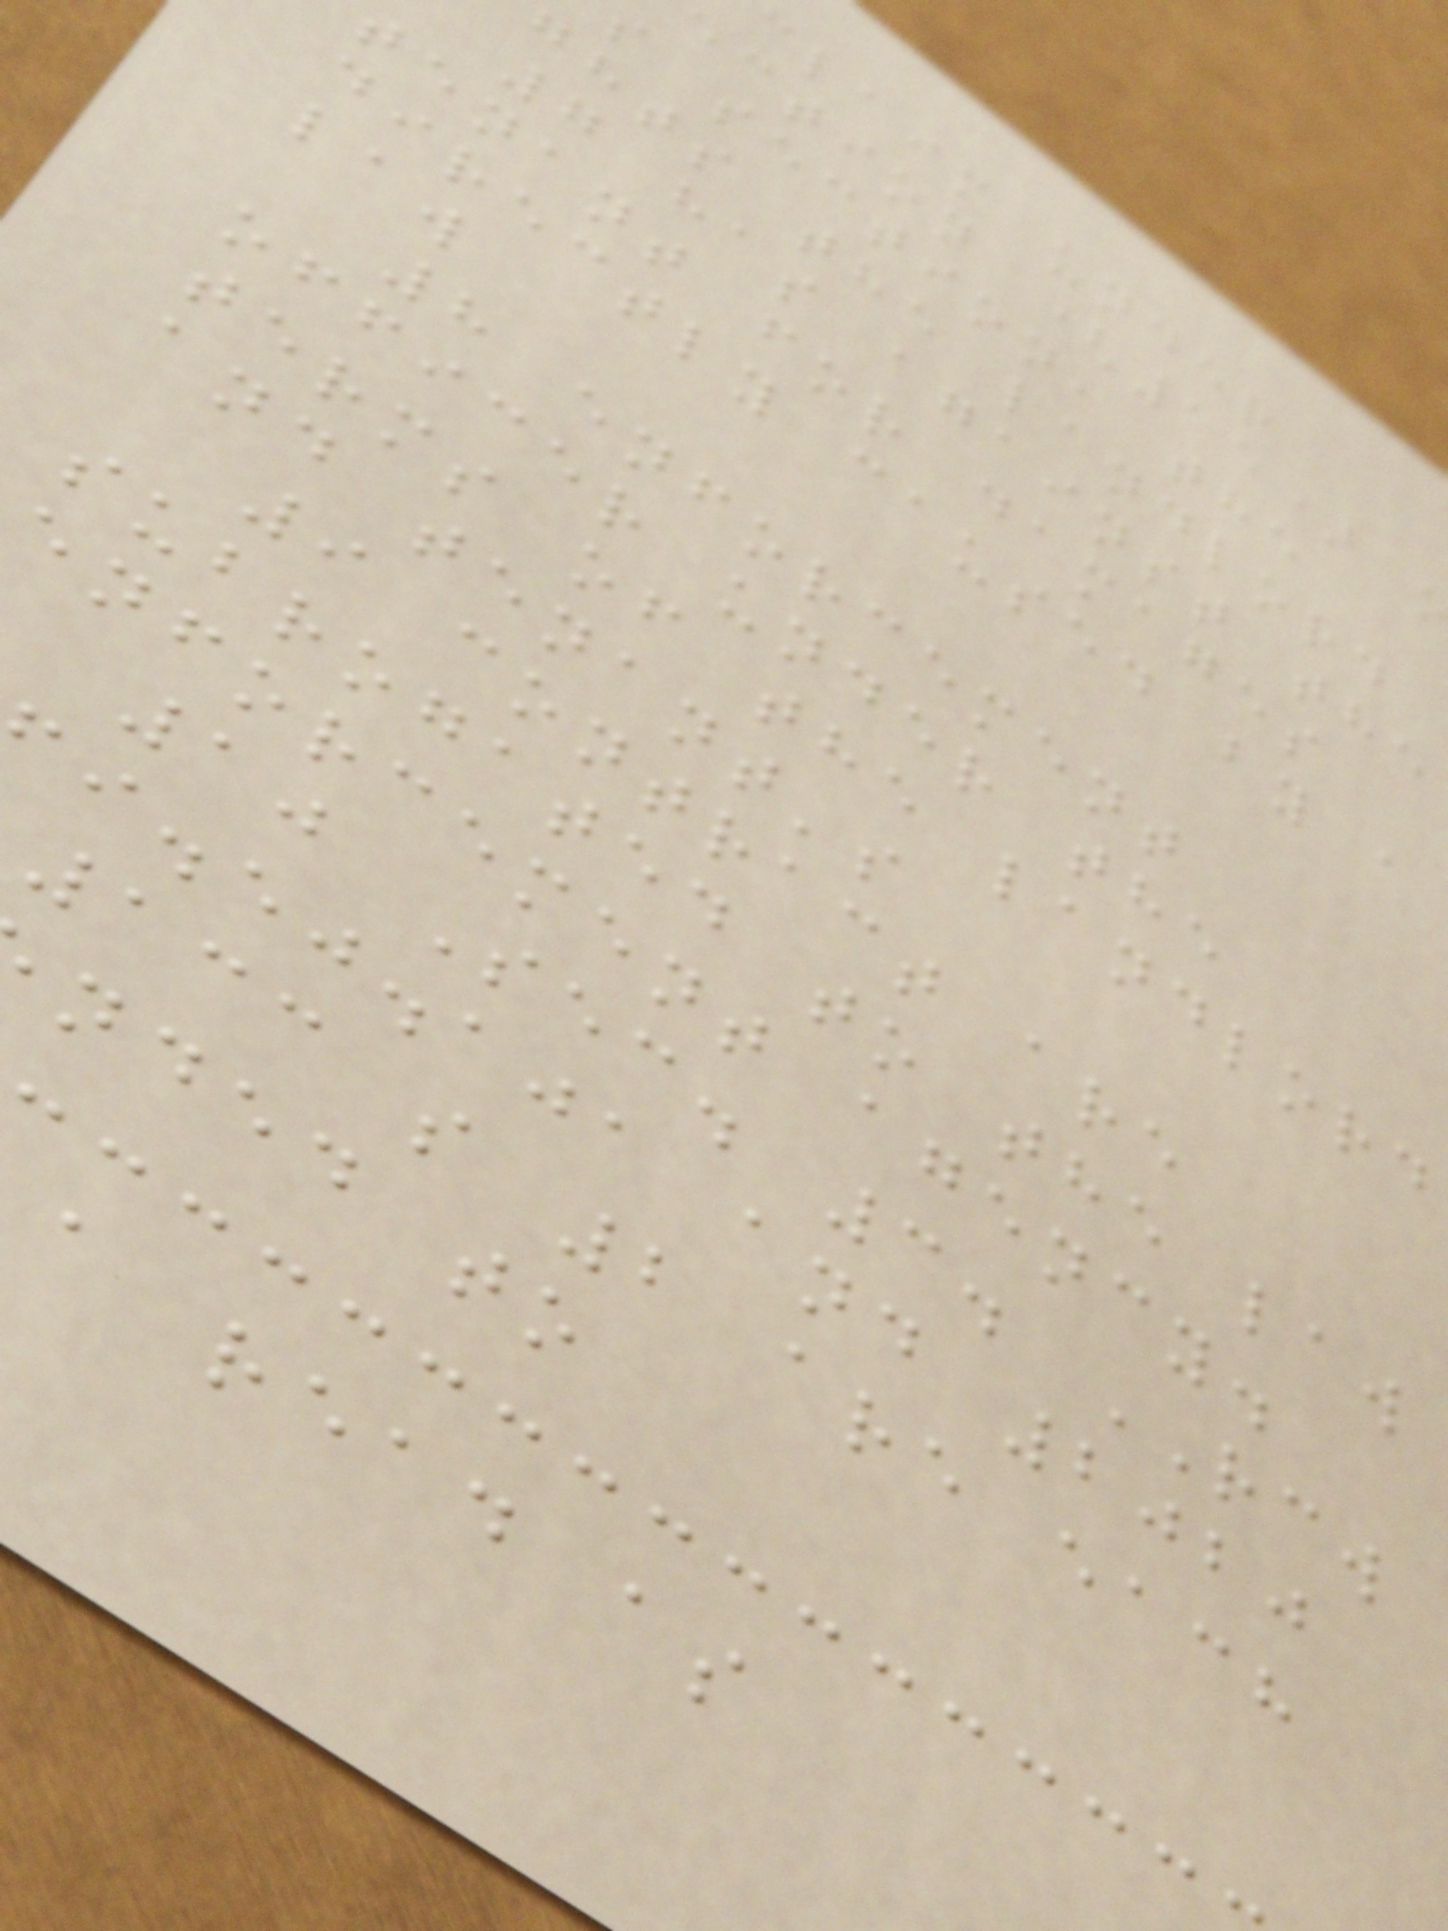claim under
ection (15)
s section, the
ghts the landlord
7 has against the
tenant for damages
directly caused by a
law
8 enforcement
officer under the
terms of the landlord
and tenant's
9 contract are
subrogated to the law
enforcement agency.
10 Sec. 3. RCW
i.ej.aja and 2020
133 s 2 are each
nded to
a read as
